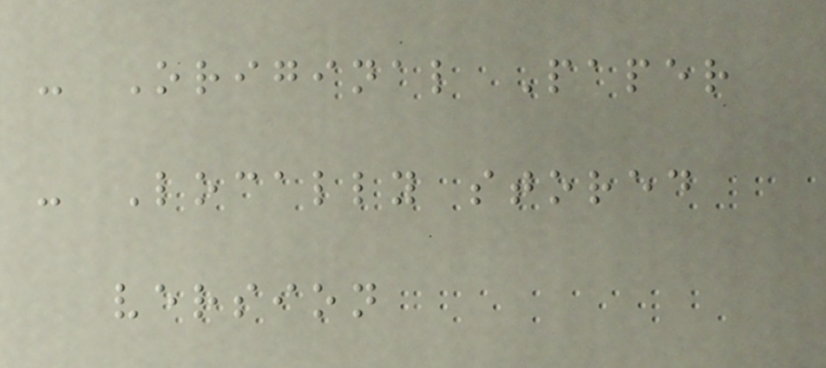- Original Paper
- Locally stored
version
